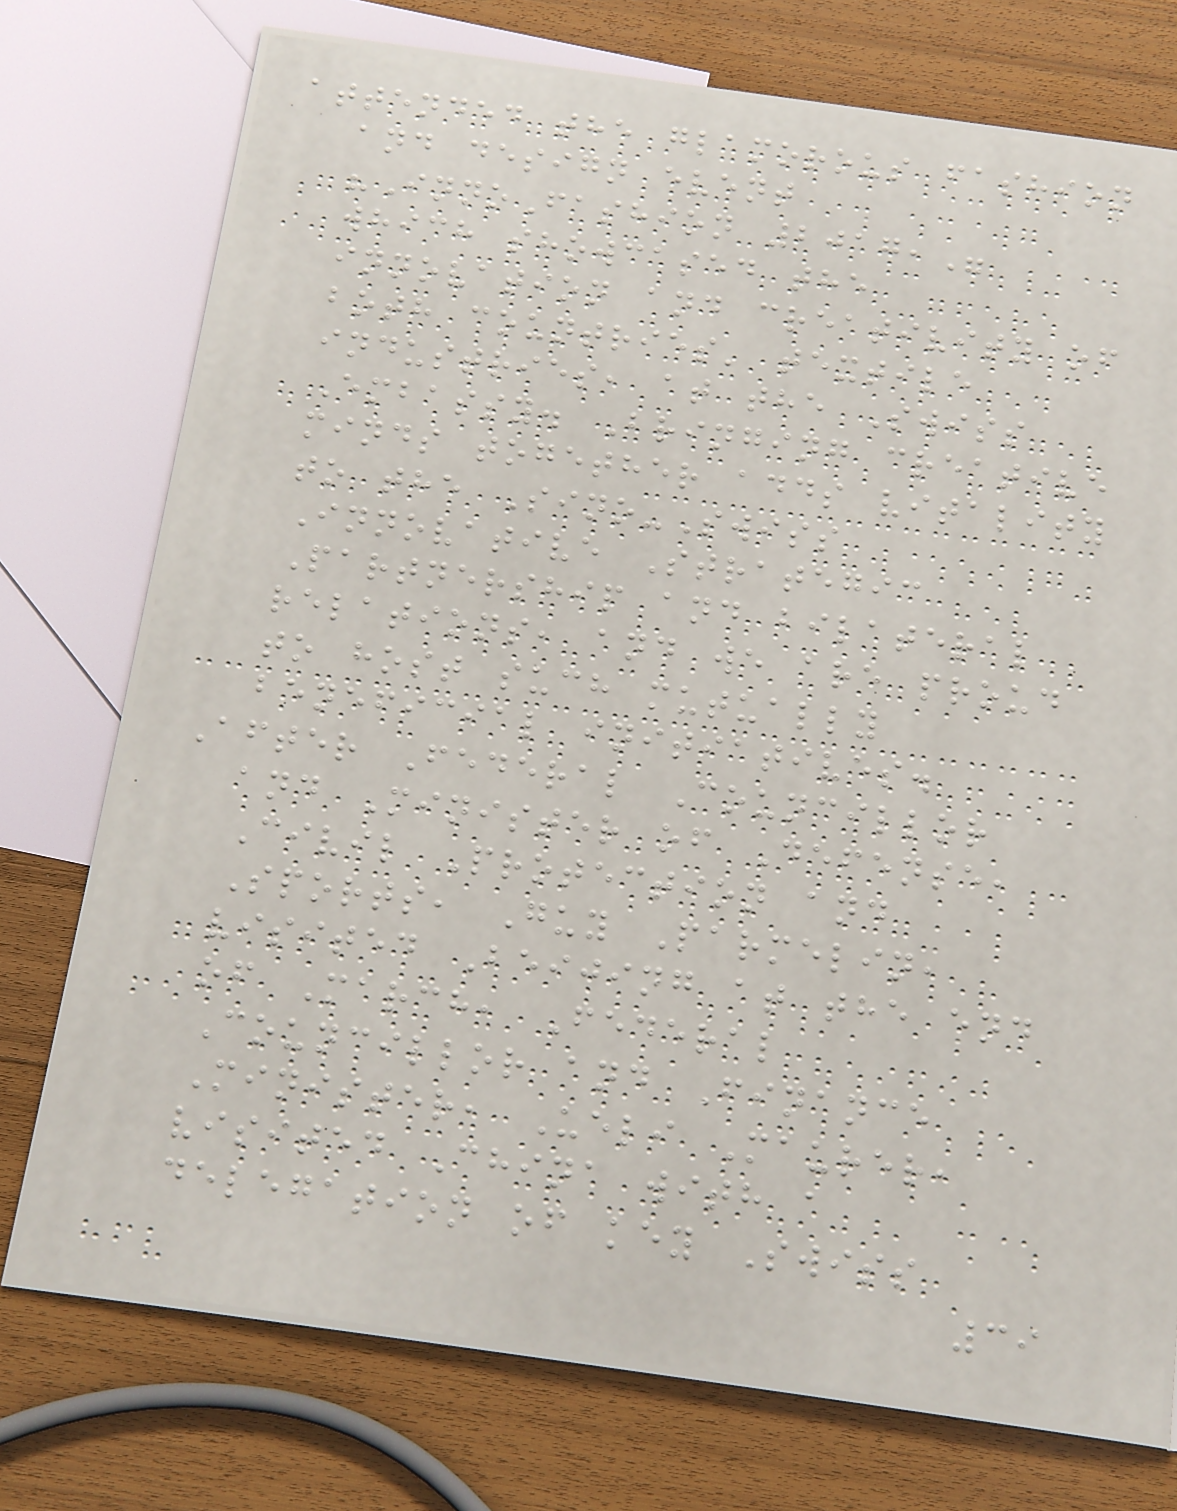attended the glamorous fashion
and design event
"InnoFashion 2017,"
which showcased the
innovation and creativity of
both countries' textile
industries, at the Swiss
Embassy. Bringing creative
minds together adds vitality
to the Sino-Swiss
Innovative Strategic
Partnership and bilateral
relations, and we are proud
to host such mutually
beneficial initiatives.
After Federal Councillor
and Minister of Defense,
Civil Protection and
Sports, Guy Parmelin,
visited Beijing at the end
of March, Federal
Councillor and Finance
Minister, Ueli Maurer,
visited China with a
delegation of key Swiss
39
